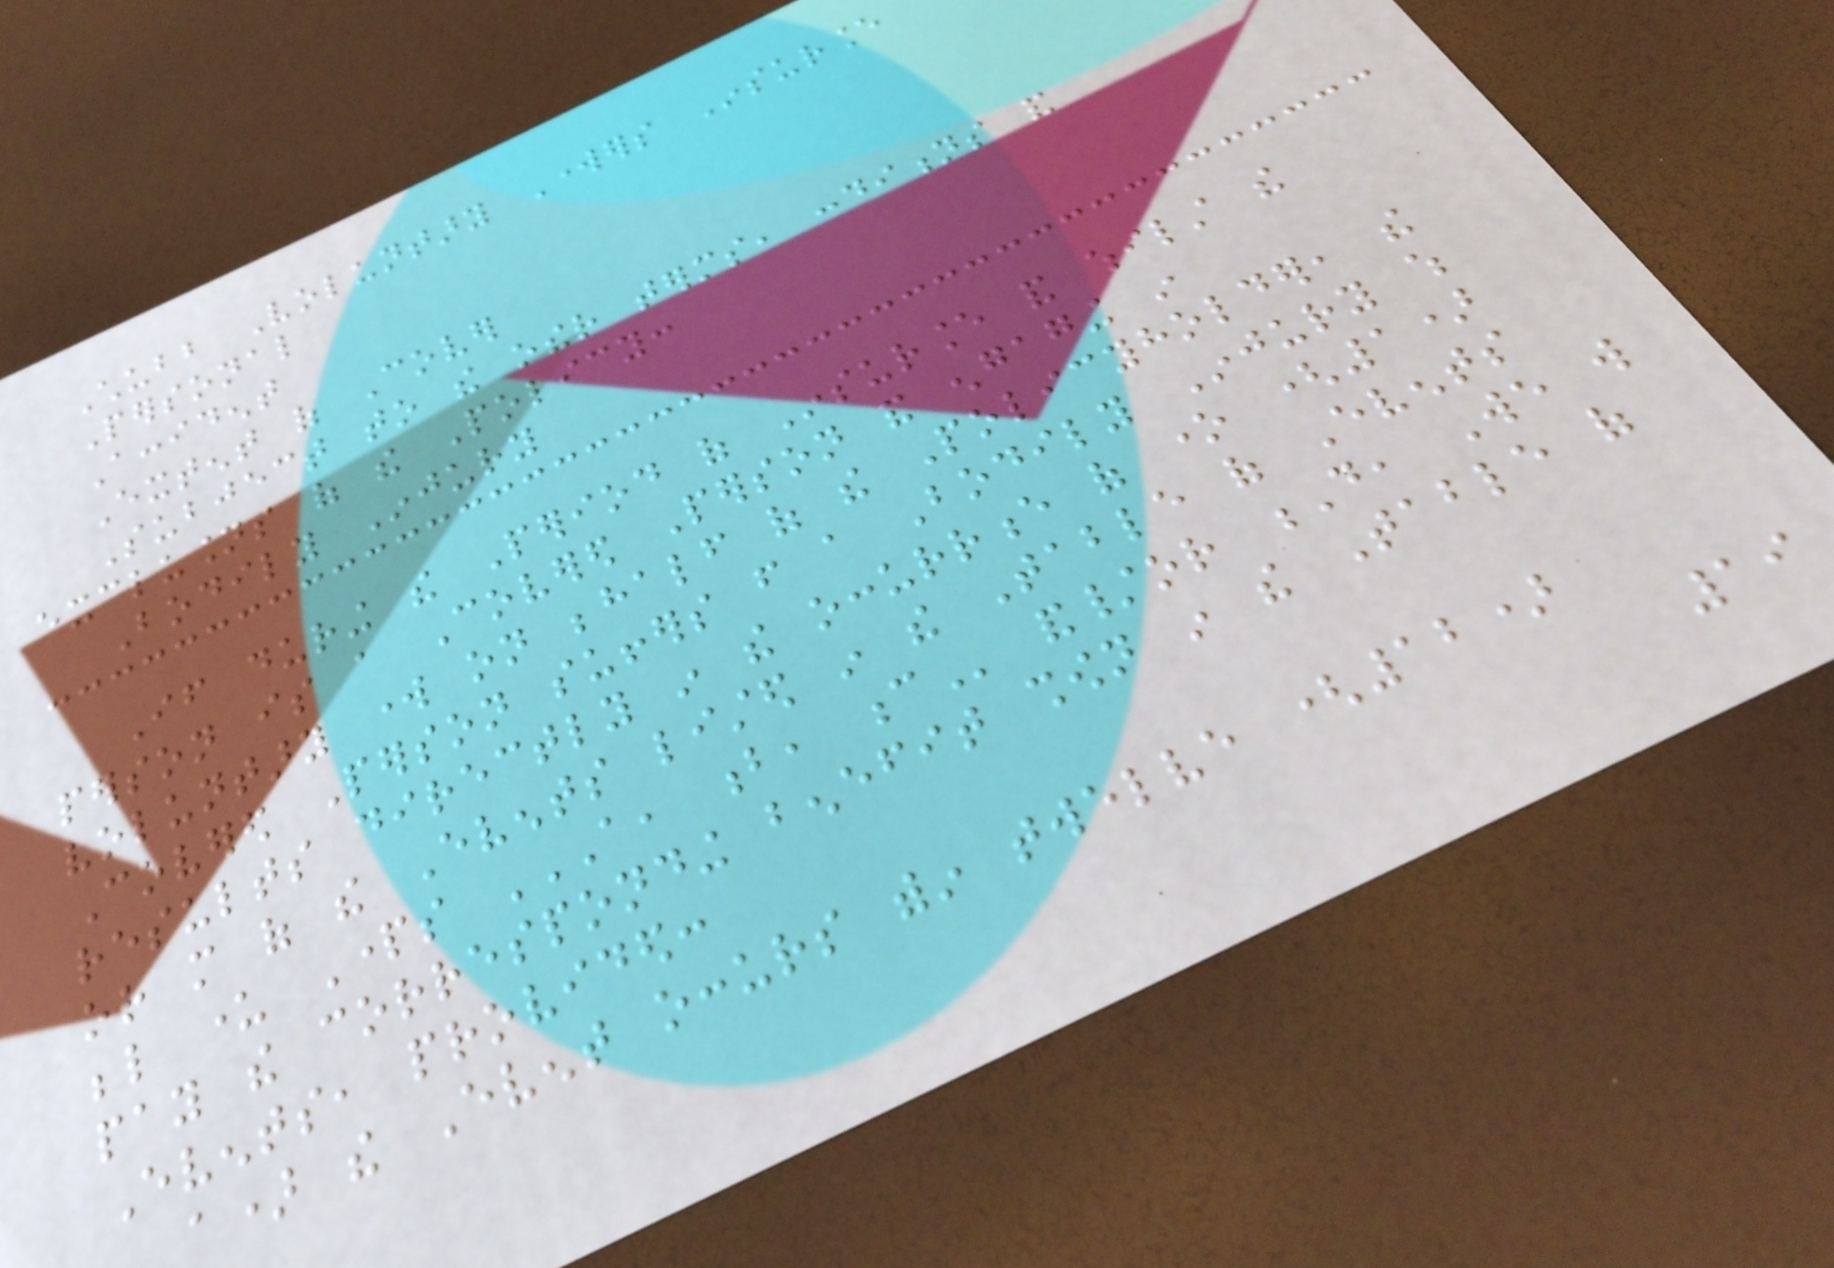Chubb Voluntary Workers Insurance
Personal
Accident
Extent of Cover
Subject to the other terms, conditions and
exclusions of the Policy:
Bodily Injury
If during the Period of Insurance and whilst the
person is a Covered Person and engaging in
voluntary work on behalf of the Policyholder, the
Covered Person suffers from a Bodily Injury which
results directly in the occurrence of one (1)
or more of the Events listed in the Table of Events
below under Parts A, B, C and/or D, We will
pay the corresponding benefit shown in the Table of
Events, provided:
a) the Event occurs within twelve (12)
19
